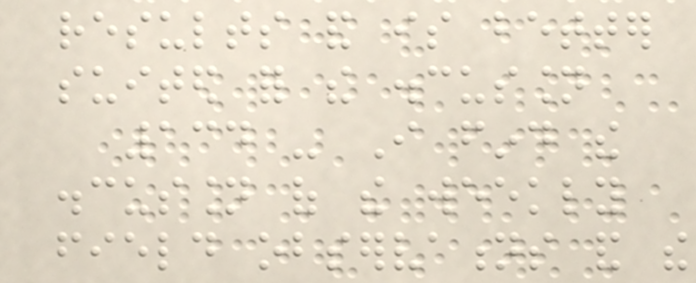results and is better
suited for the discussion
134 - I find the
discussion of the weekly
field observations and the
